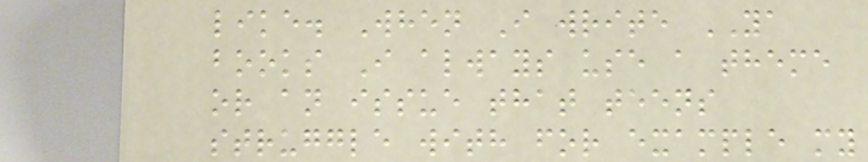like. When I write YA
books I always use a theme
or an issue that teens
struggle with for example my
